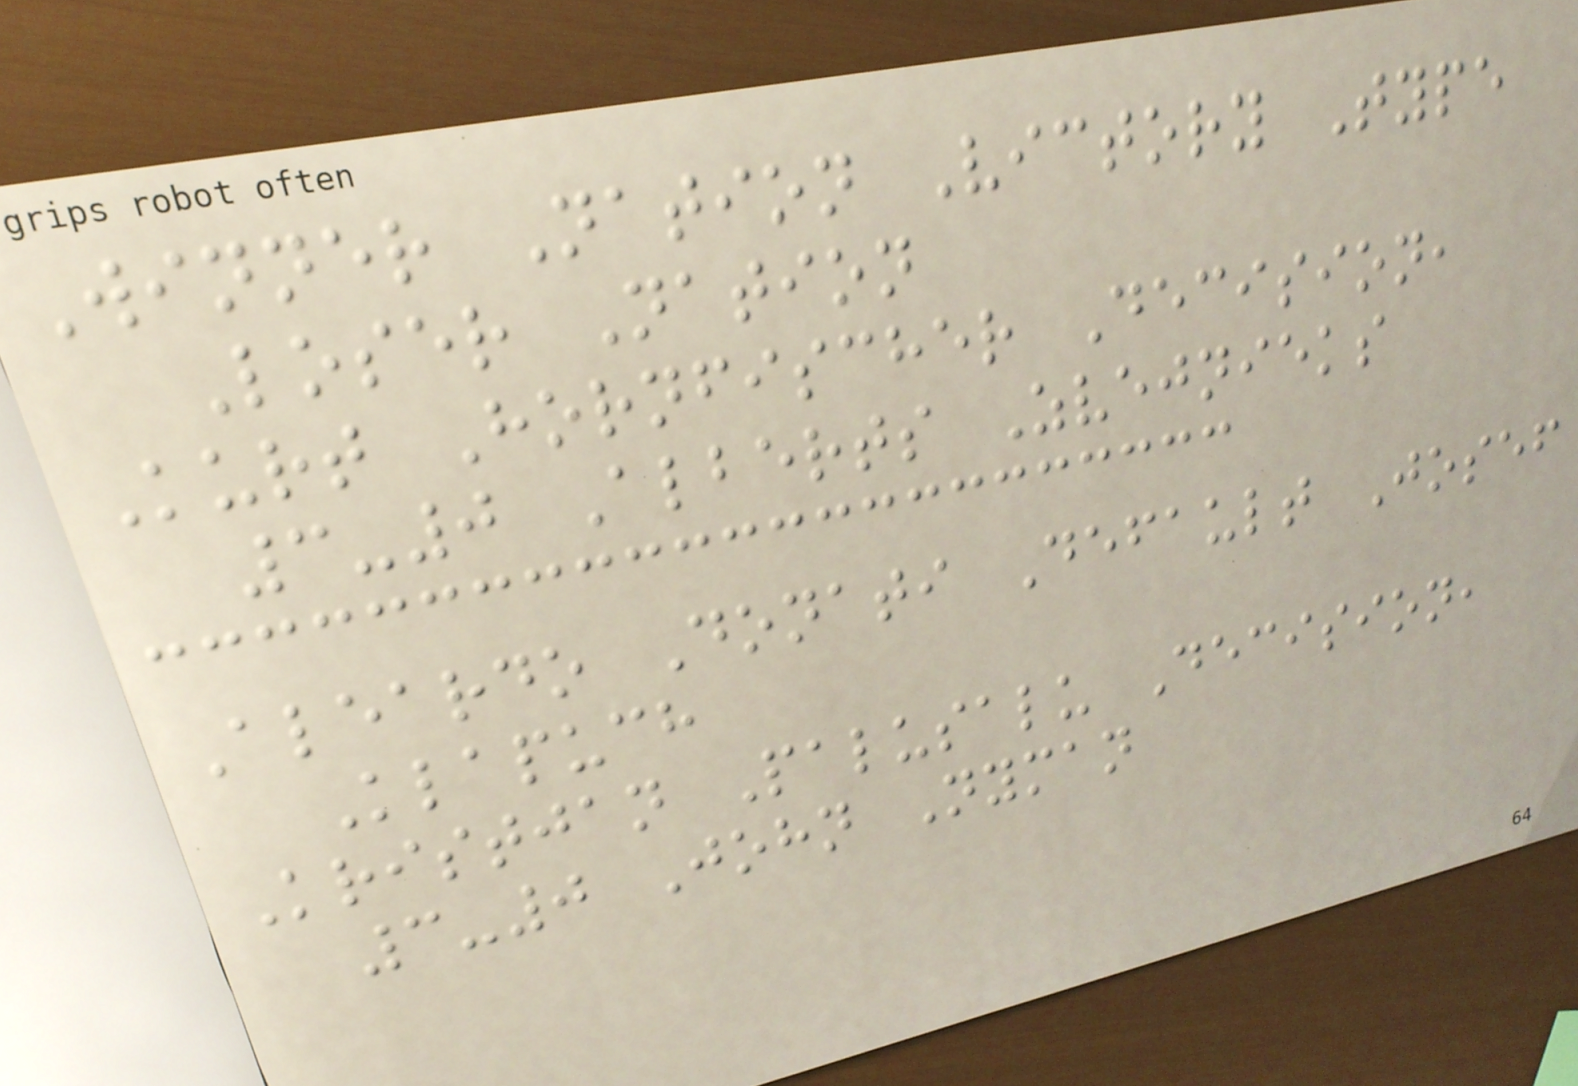Winner Nation Victory Type
Loser Nation
Kurt Hornfischer Decision,
3-0 Alberts Zvejnieks
Aleardo Donati Default Josef
Klapuch
Kristjan Palusalu Decision,
3-0 John Nyman
